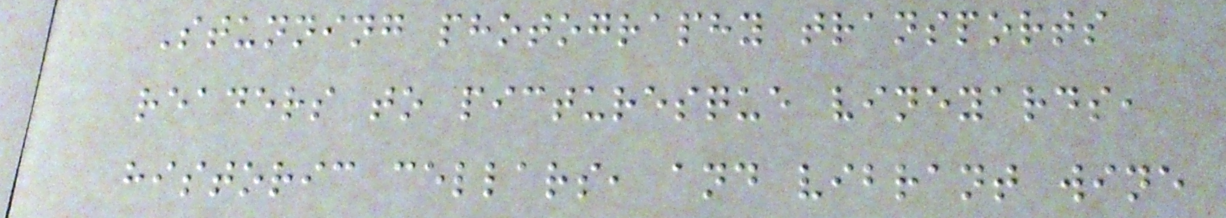Stunning photography transports
readers to picturesque vineyards,
historic cellars, and vibrant wine
